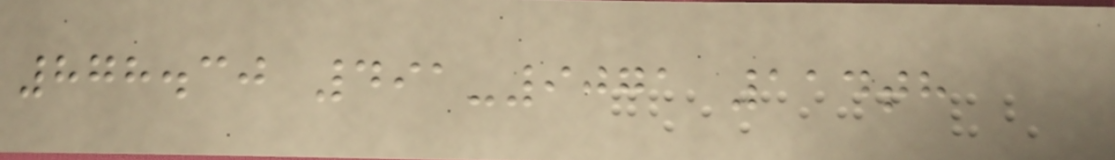878.30 491-9071 114th
